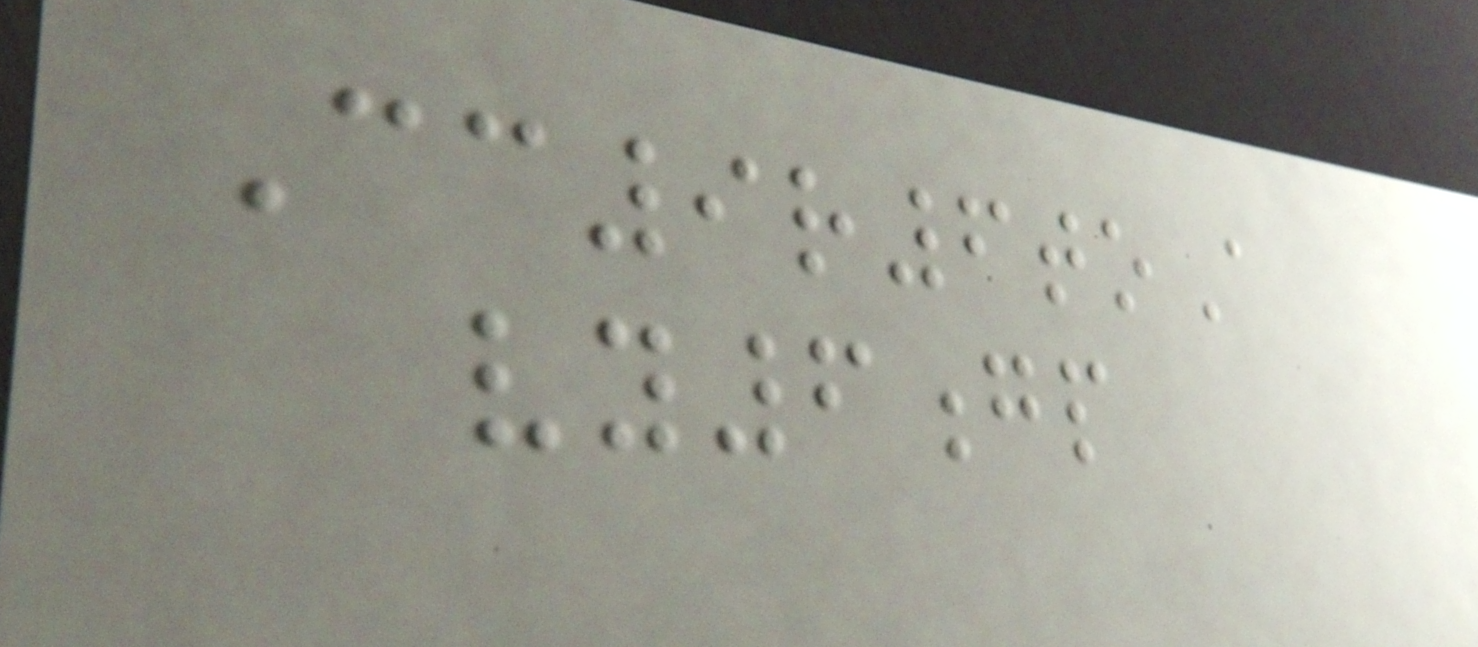Cc9r6toA
vy6gp
